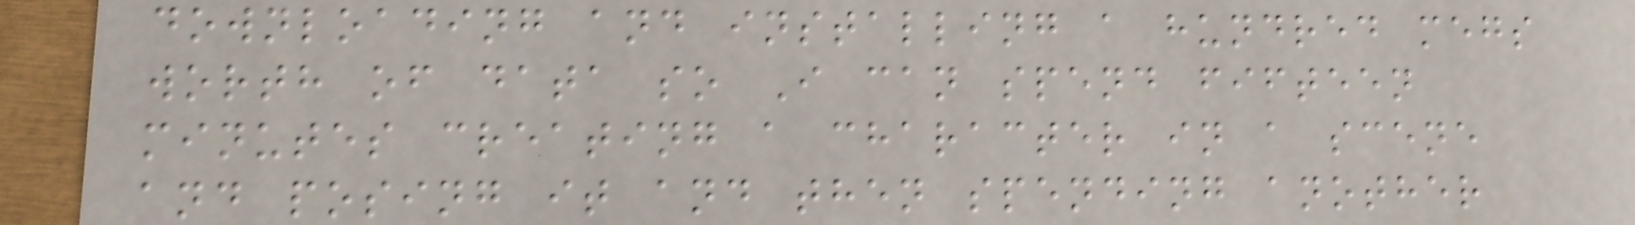downloading and installing a hundred megs
worth of data so I can spend fifteen
minutes creating a character in a scene
and posing it and then spending another
